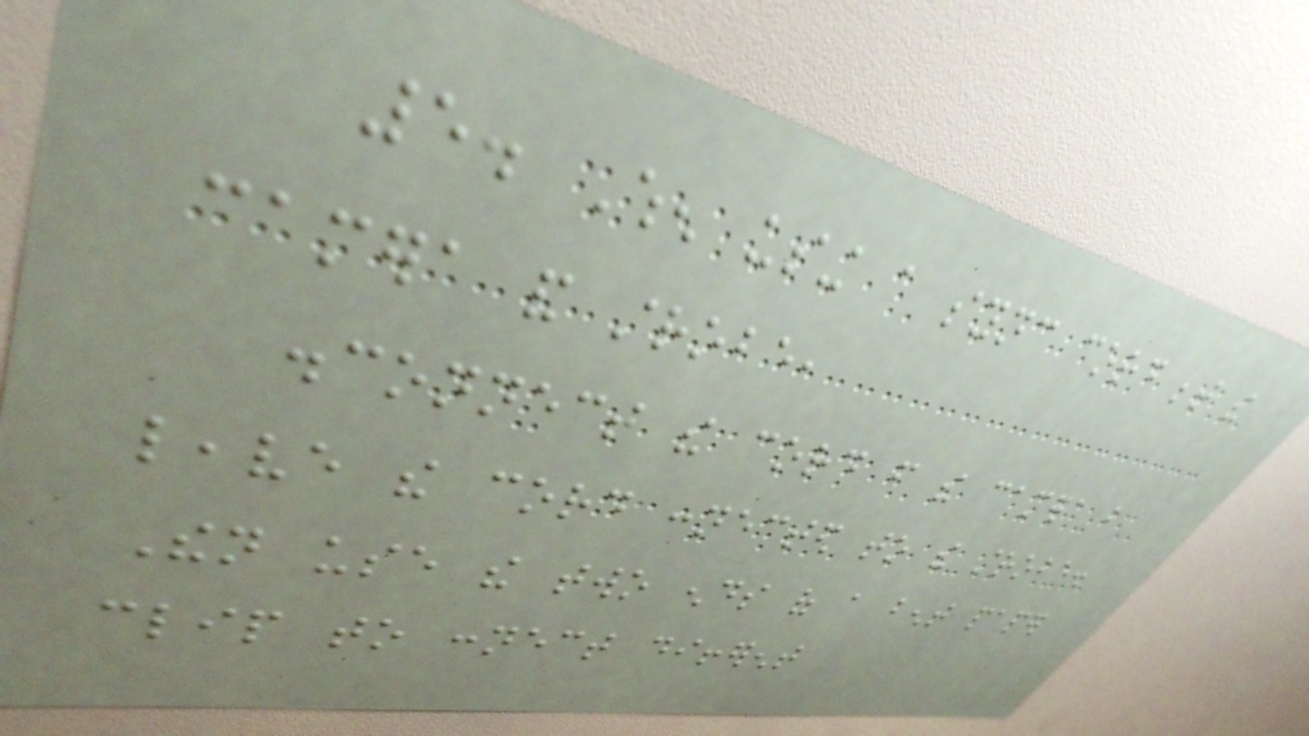5. When using a sync cord between the
camera and strobe,
disconnect the cord from the camera but
leave the cord connected to the strobe.
Then use the two ends of a bent paper
clip to connect different
